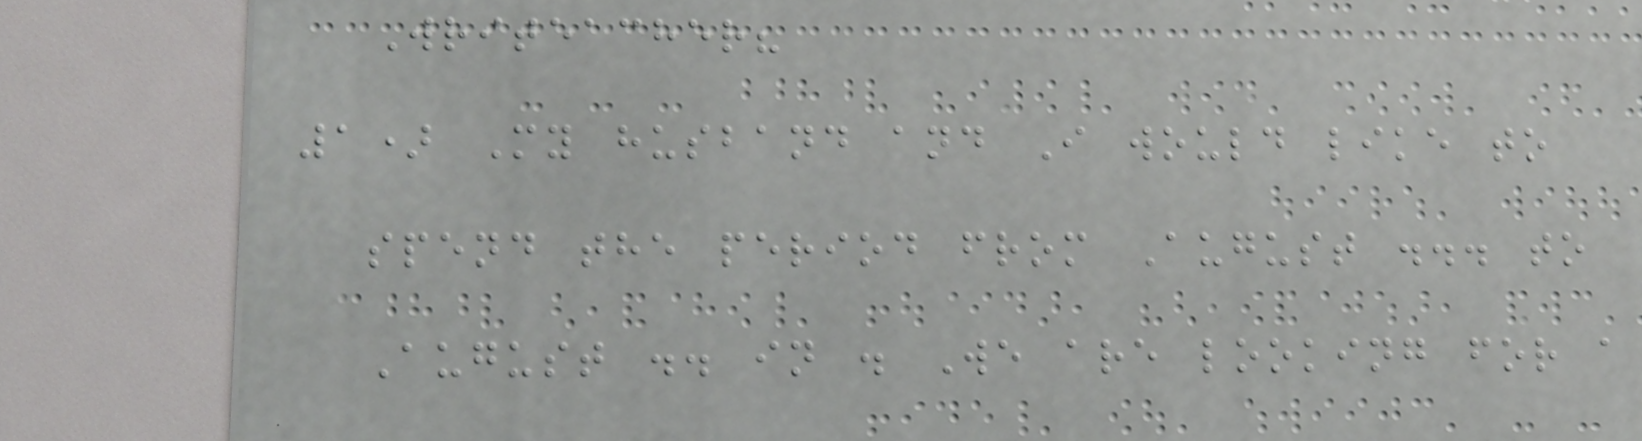Writeacher?
1) My husband and I would like to
spend the period from August ... to
August .. in . We are looking for a
